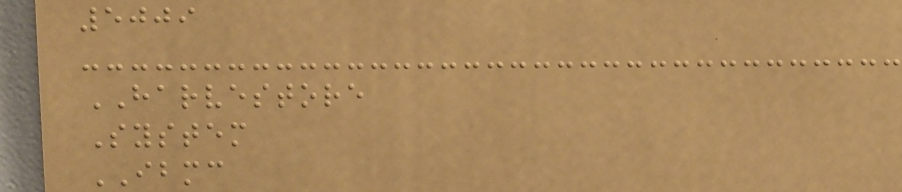5009
HARVESTORE
System
IBMC
